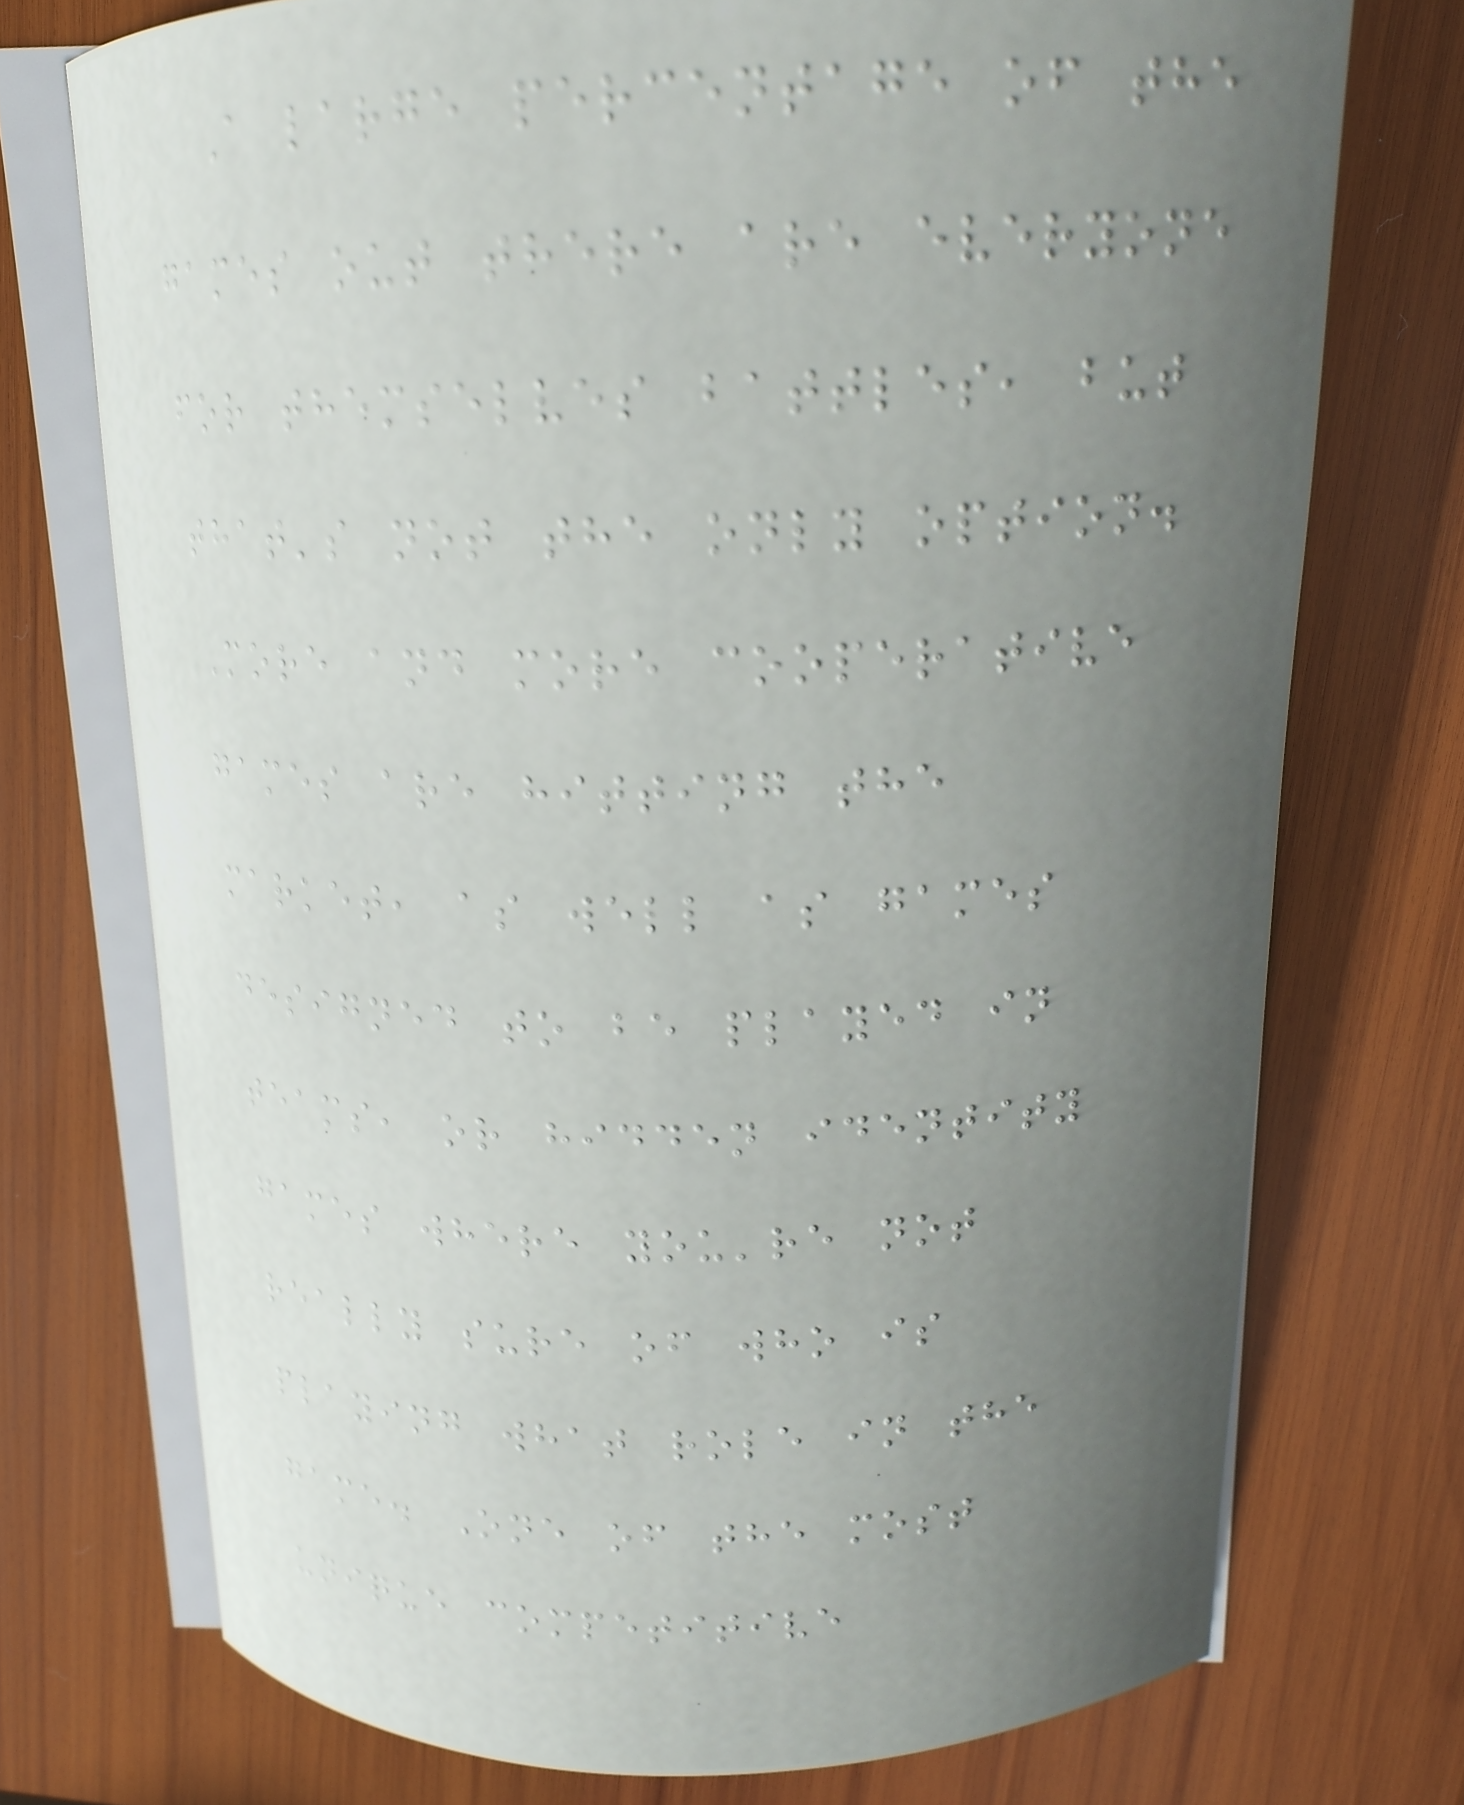A large percentage of the
games out there are everyone
for themselves battles, but
that's not the only option.
More and more cooperative
games are hitting the
market, as well as games
designed to be played in
teams, or hidden identity
games where you're not
really sure of who is
playing what role in the
game. One of the most
unique competitive
